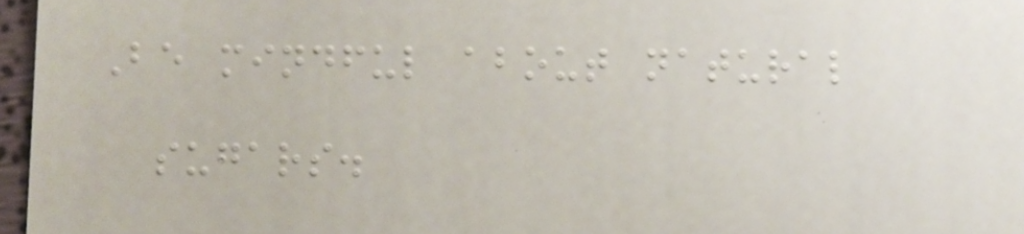Be mindful about natural
sugars.
